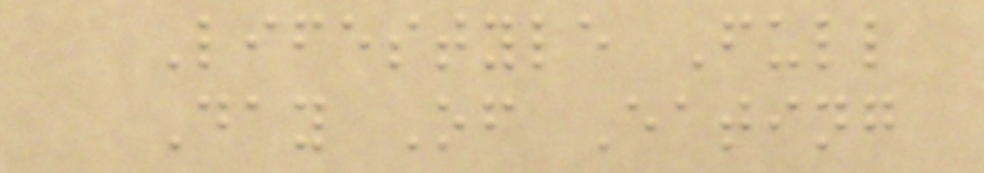Lifestyle Full
Day Of Eating
